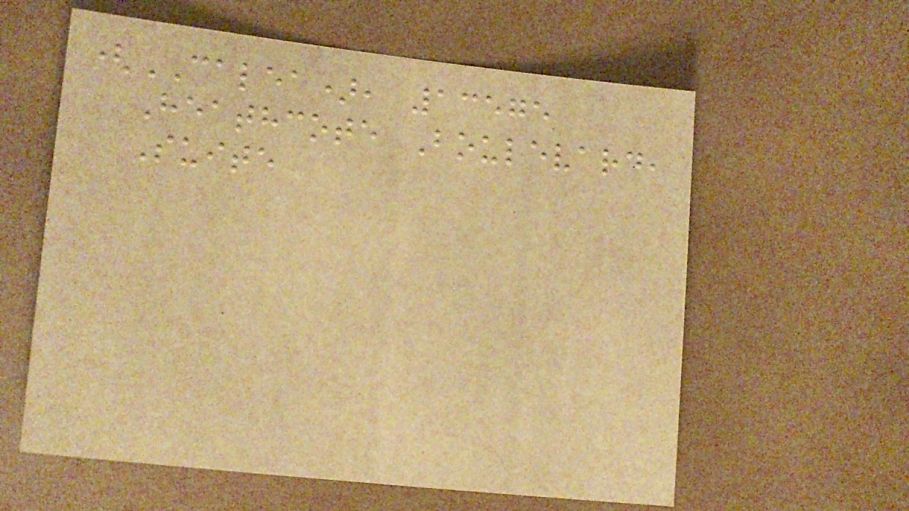(CALEA), 13575
Heathcote Boulevard,
Suite
